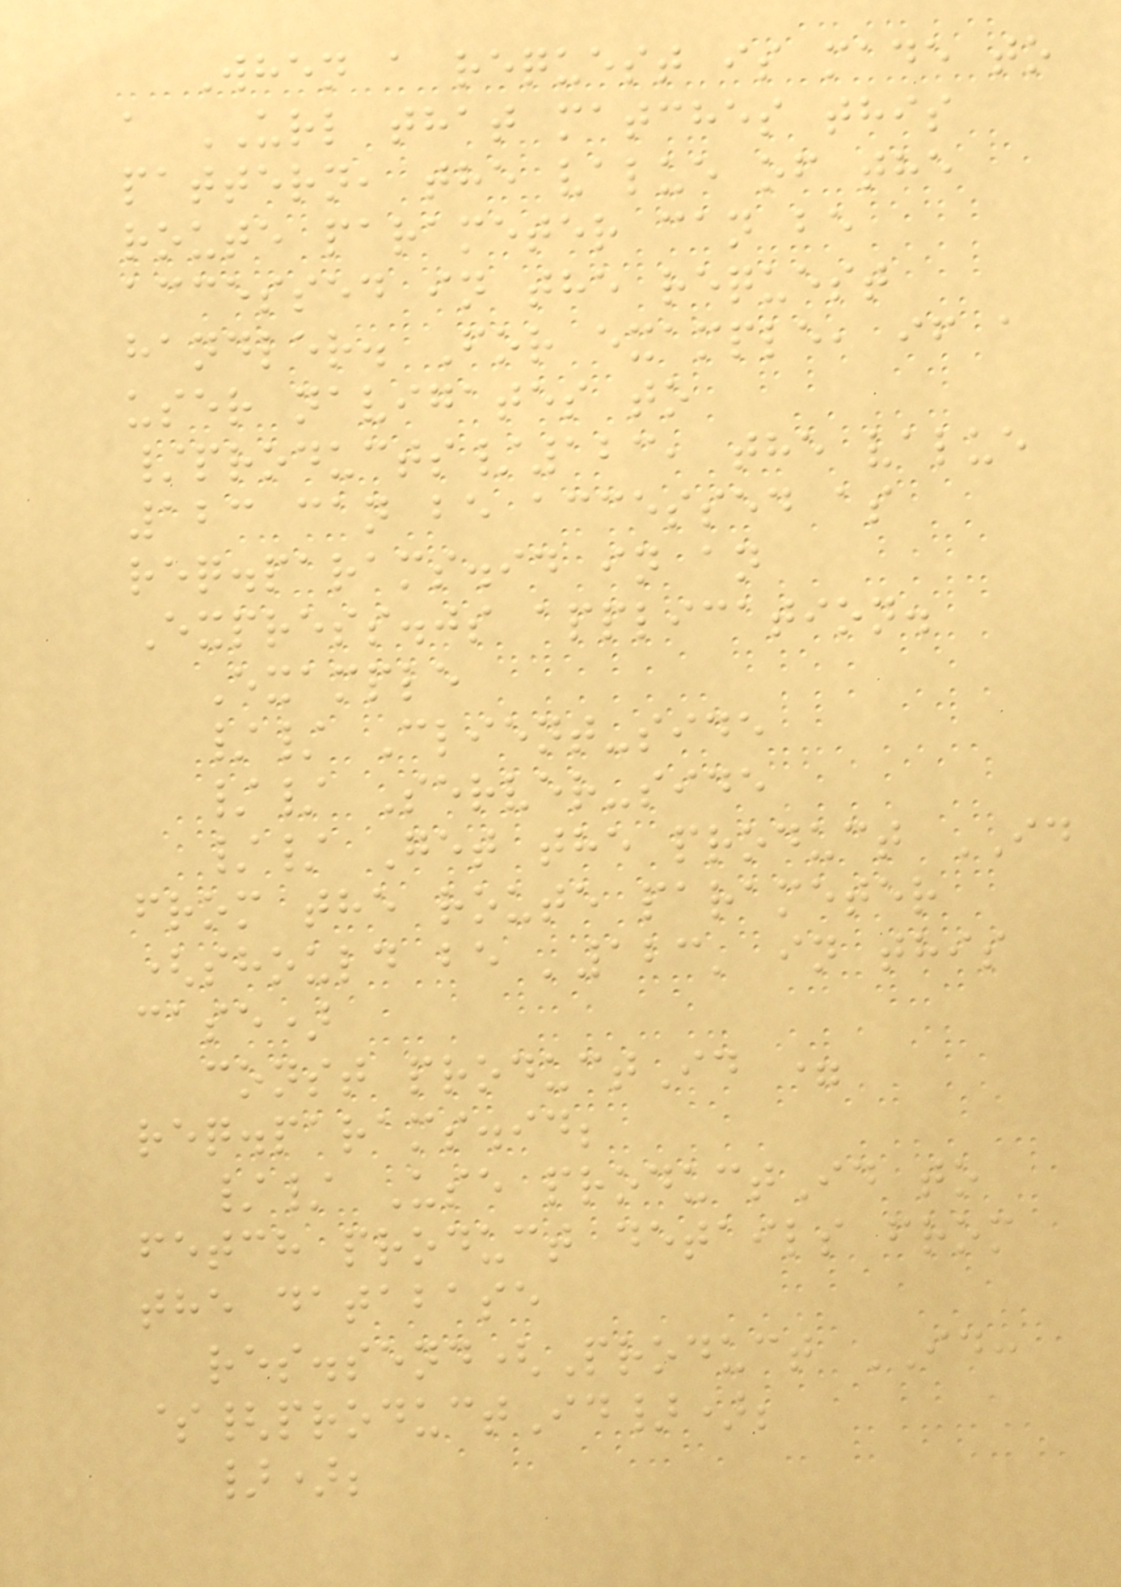When a request is made to
a URL that matches this
pattern, the value of the
route parameter can be
accessed in the request
handler. For example, if a
user navigates to
/products/123, the value
123 can be accessed as
req.params.id in an
Express.js application.
Example
// Client-side
// Server-side
// Get the product ID
from the route parameter
(should be '123' in this
case)
const productId =
req.params.id;
// Use productId to
fetch product details from
the database
res.send(Product ID:
${productId});
});
